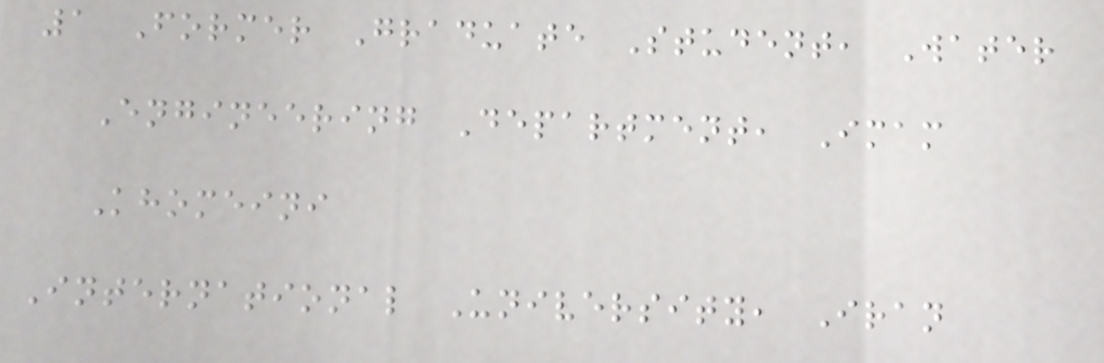1 Former Graduate Student, Water
Engineering Department, Imam
Khomeini
International University, Iran
